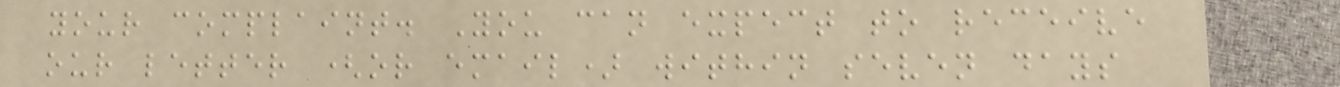your complaint. You can expect to receive
our letter (or email) within seven days
